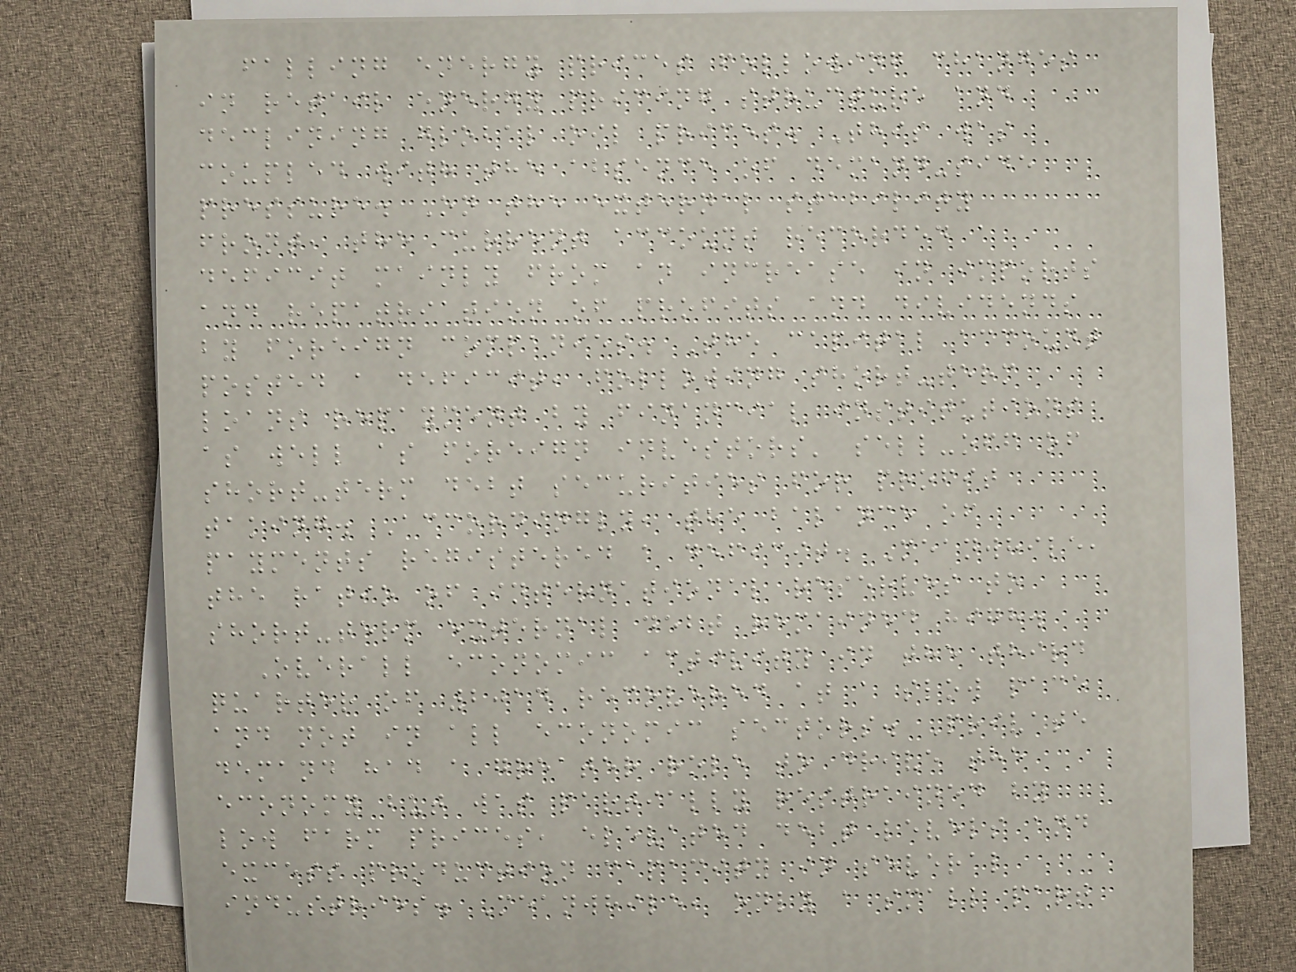falling energy prices following changes
in retail energy pricing structure and
declining global oil prices. This was
coupled with the absence of demand-side
pressure. On the external stability
front, the current account recorded a
deficit mainly from an increase in imports
and repatriation of profits and dividends
by foreign companies. The capital account
posted a deficit, following short-term
loans repayment by financial institutions
as well as foreign investors' sell-off of
short-term debt securities for profit
taking. Accordingly, the balance of
payments registered a deficit. Meanwhile,
the ratio of international reserves to
short-term external debt remained high.
Overall economic activity in the third
quarter of 2014 recovered at a slow pace
and not in all economic sectors. Private
demand had a greater role to drive the
economy but was partially restrained by
low farm prices, elevated debt levels and
excess production capacity in several
industries. Meanwhile, only a small part
